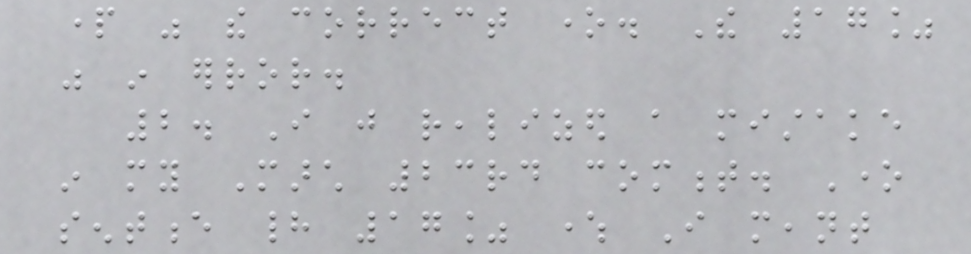part was the correct one. The 17%
was in error.
2. I just realized a mistake
in my March 23rd comment. One
sentence had 17% where I meant
